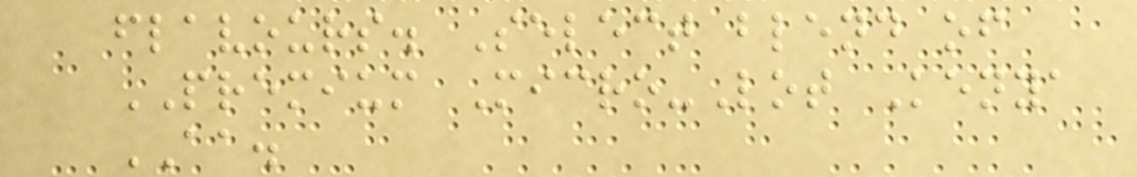flavours. Select blend of
PREMIUM Micro-Lot Kenya
AA.
